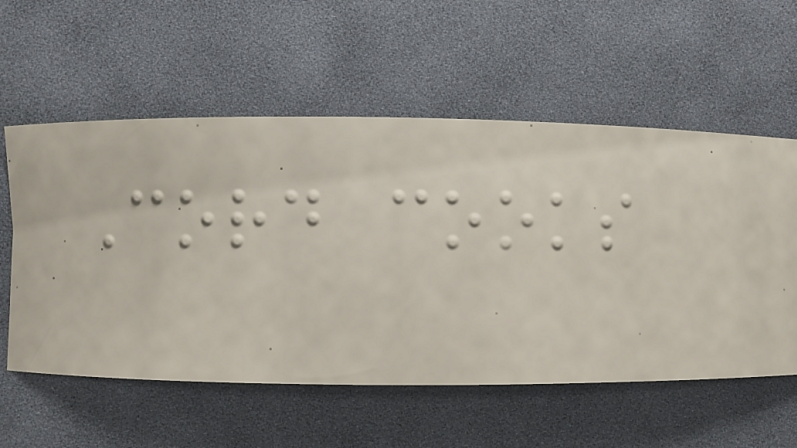Cord cooks
